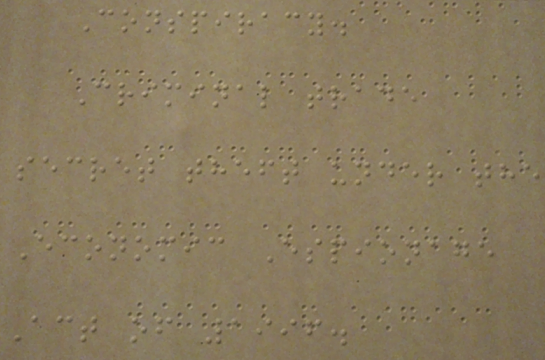Conspiracy.
Criminal trade
secret theft under the
Economic Espionage
Act of 1996.
